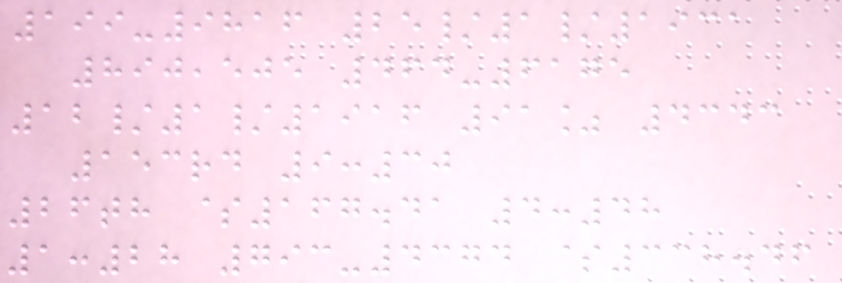199-9816 25/1/1931
890,505 464-6175
12/1/1916 91% 4343
153rd 9:30
26th $167.41 4:48
1:28 793-4374 $338.46
